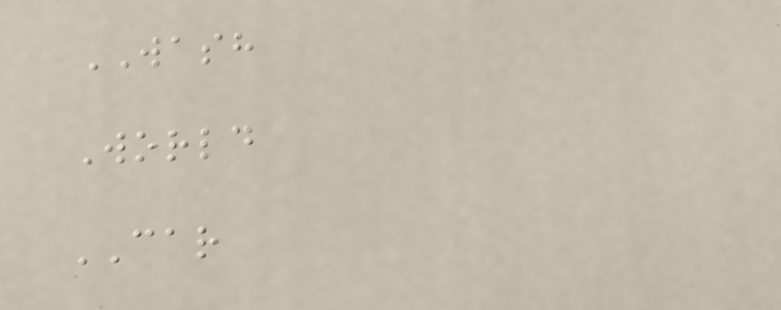WASH
World
CAR
